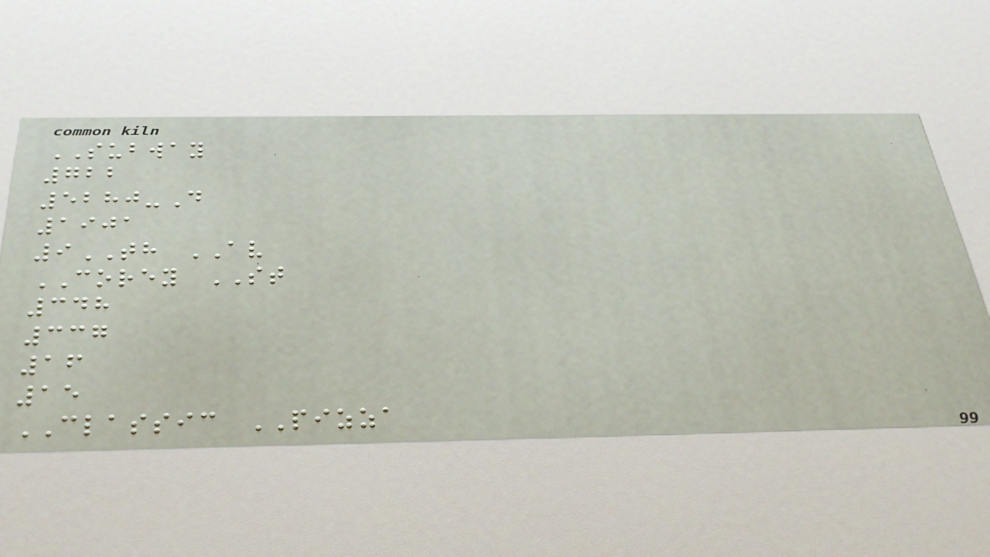SUBWAY
722
5280-D
1901
9TH AV
COREY ST
348
337
16
15
CLASSIC PIZZA
